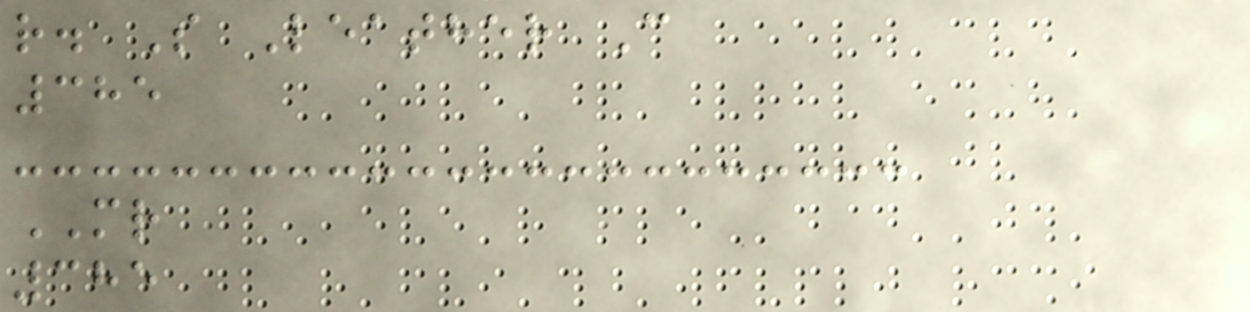r. S Leather C
385
MR
385
